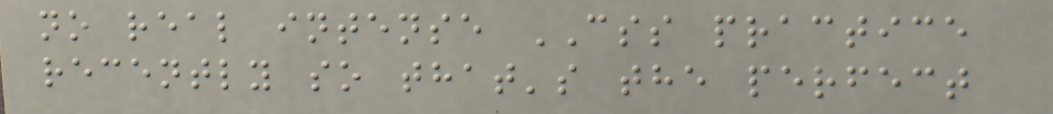no real intense CSS practice
recently so that's the perfect
